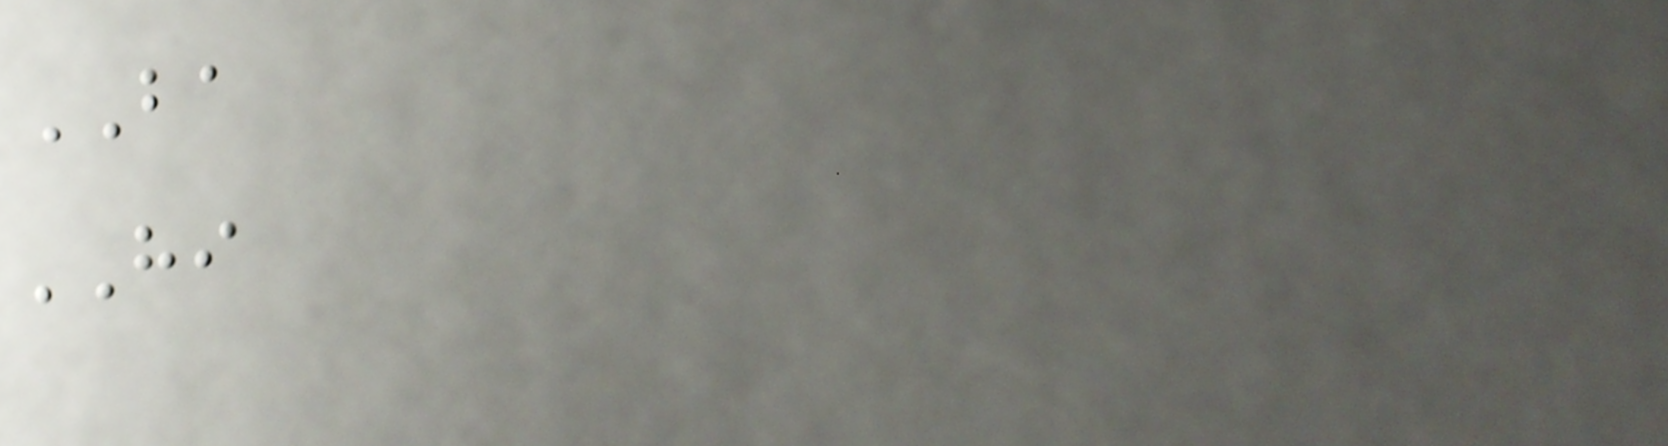BA
HI
